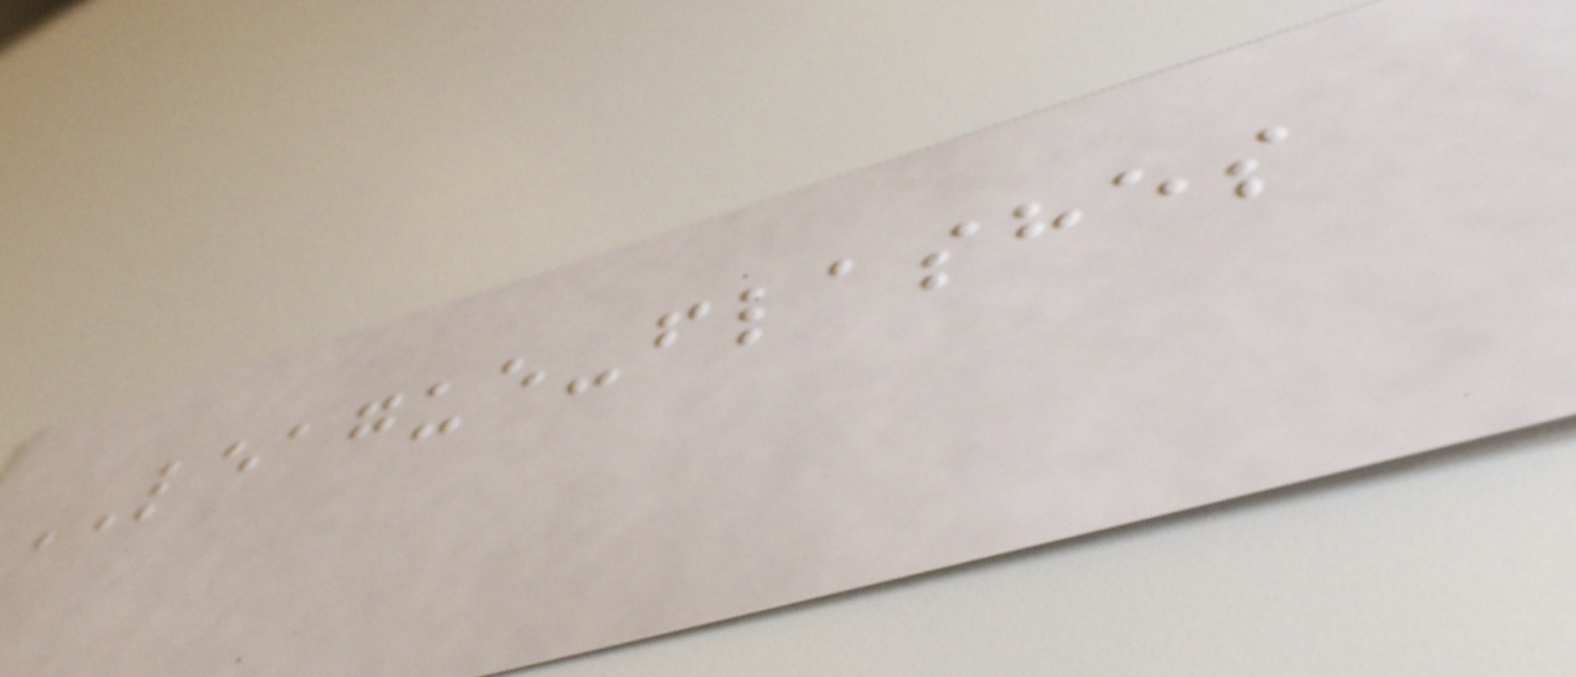LEAGUE-flashes
